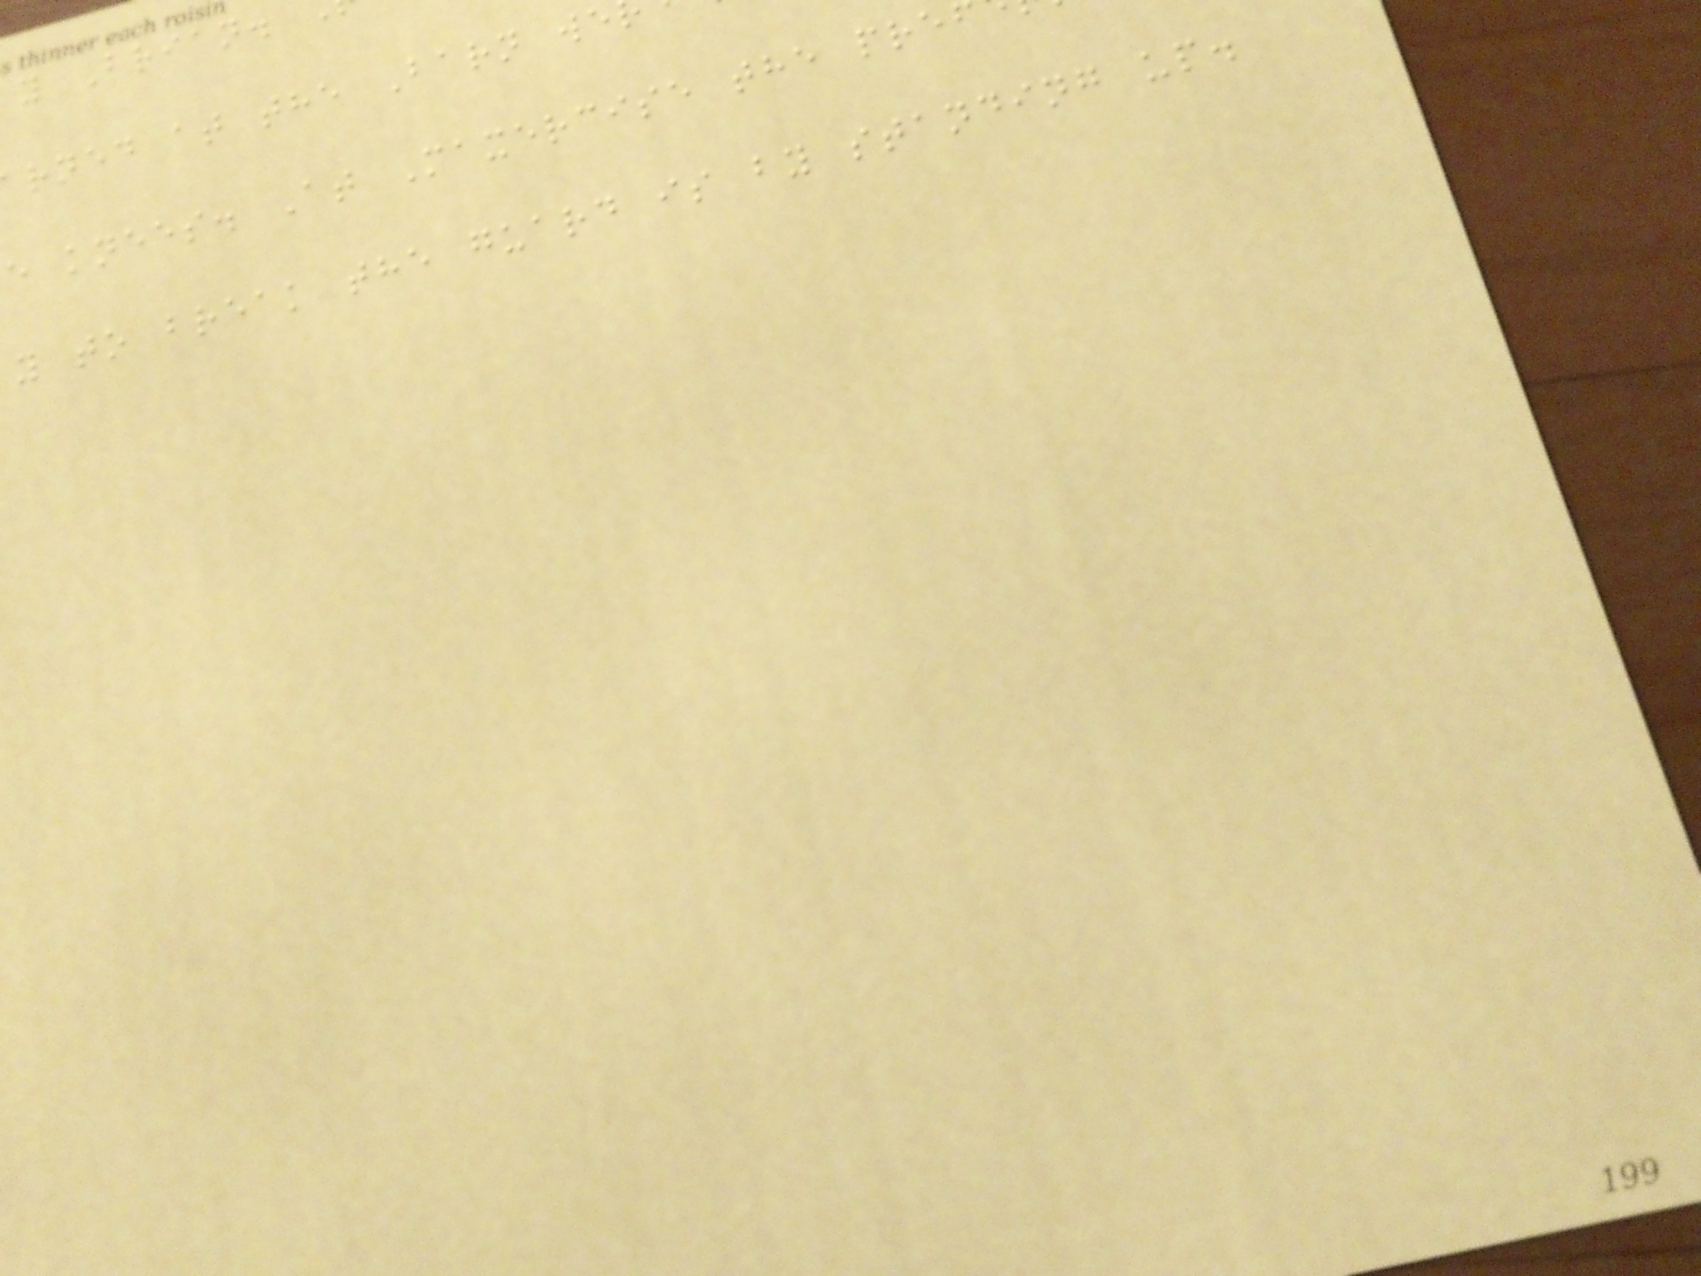y Brian.
rned at the Barn we
e knees. At Maxercise the pre
y to break the guard is by standing up.
